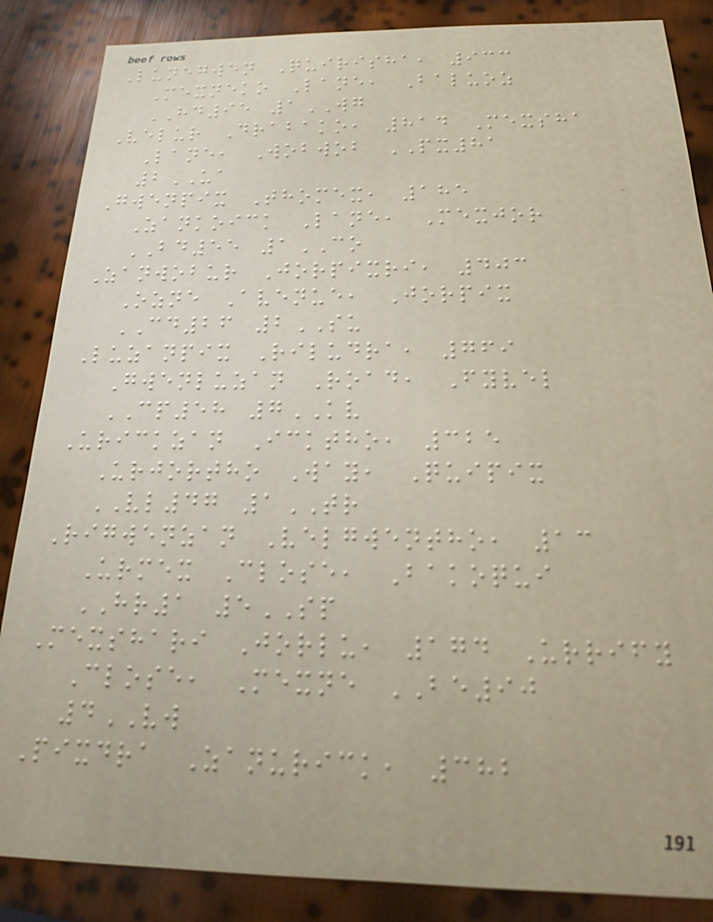Lunegwen Quirisha, 933
Mexneko Lane, Baluoz
HD95 1WG
Velur Drabako, 814 Mexsha
Lane, Wobwob PX81
2UA
Gwenpix Thomex, 185
Zankoick Lane, Mexjor
BD55 1CO
Zanwobur Jorpixri, 403
Ozne Avenue, Jorpix
CD26 2SU
Luzanpix Riludra, 769
Gwenluzan Road, Fyvel
CP58 7KV
Urickzan Icktho, 325
Urjortho Way, Quipix
VL47 1TR
Rigwenzan Velgwentho, 13
Urmex Close, Bakoqui
HR1 5SP
Mexshari Jorlu, 174 Urrify
Close, Mexne BE90
4VW
Pixdra Zanurick, 382
